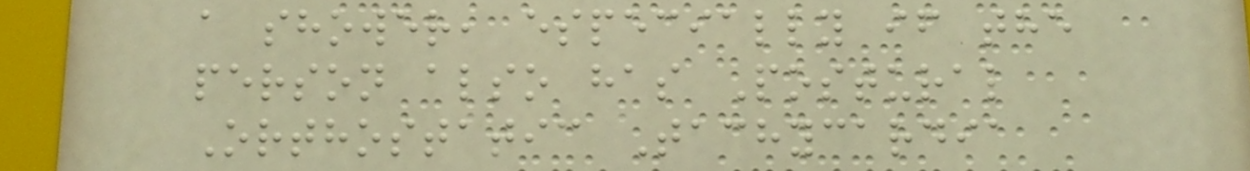a shower, especially if the
person also has Postural
Orthostatic Tachycardia
